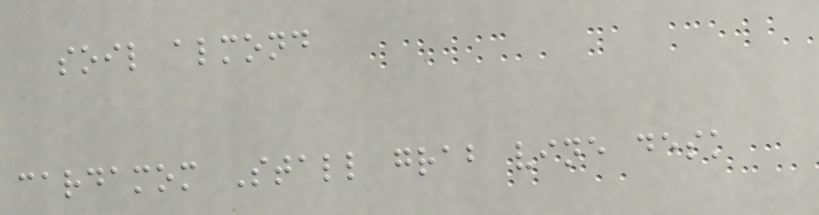soil almond
cardamom Stall grab vine desk
